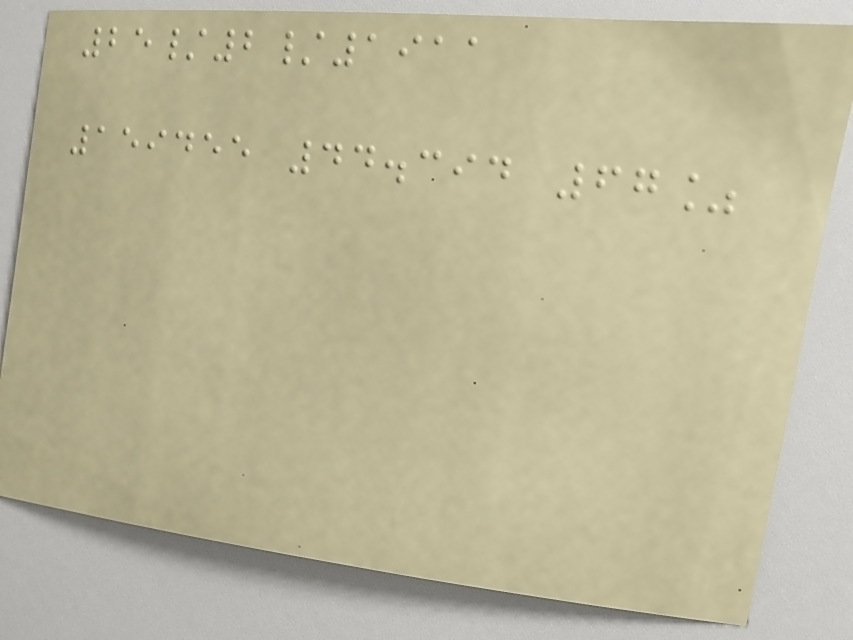25/2/1911
159455 44.394 67%
